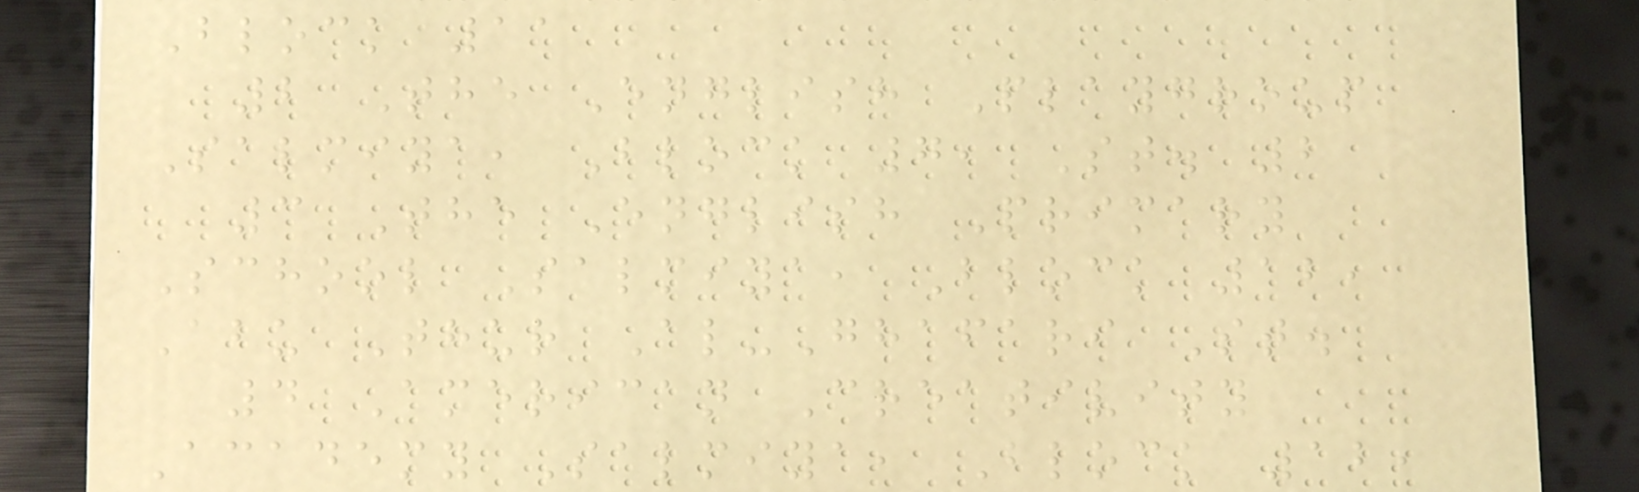Block 11
2 The English Playgroup
Salmiya, Block 7, St. 2
3 The English Primary
School Salmiya, Block 12,
Abu Thur Al-Ghafari St.
4 American Creativity
Academy Salmiya, Block 12,
